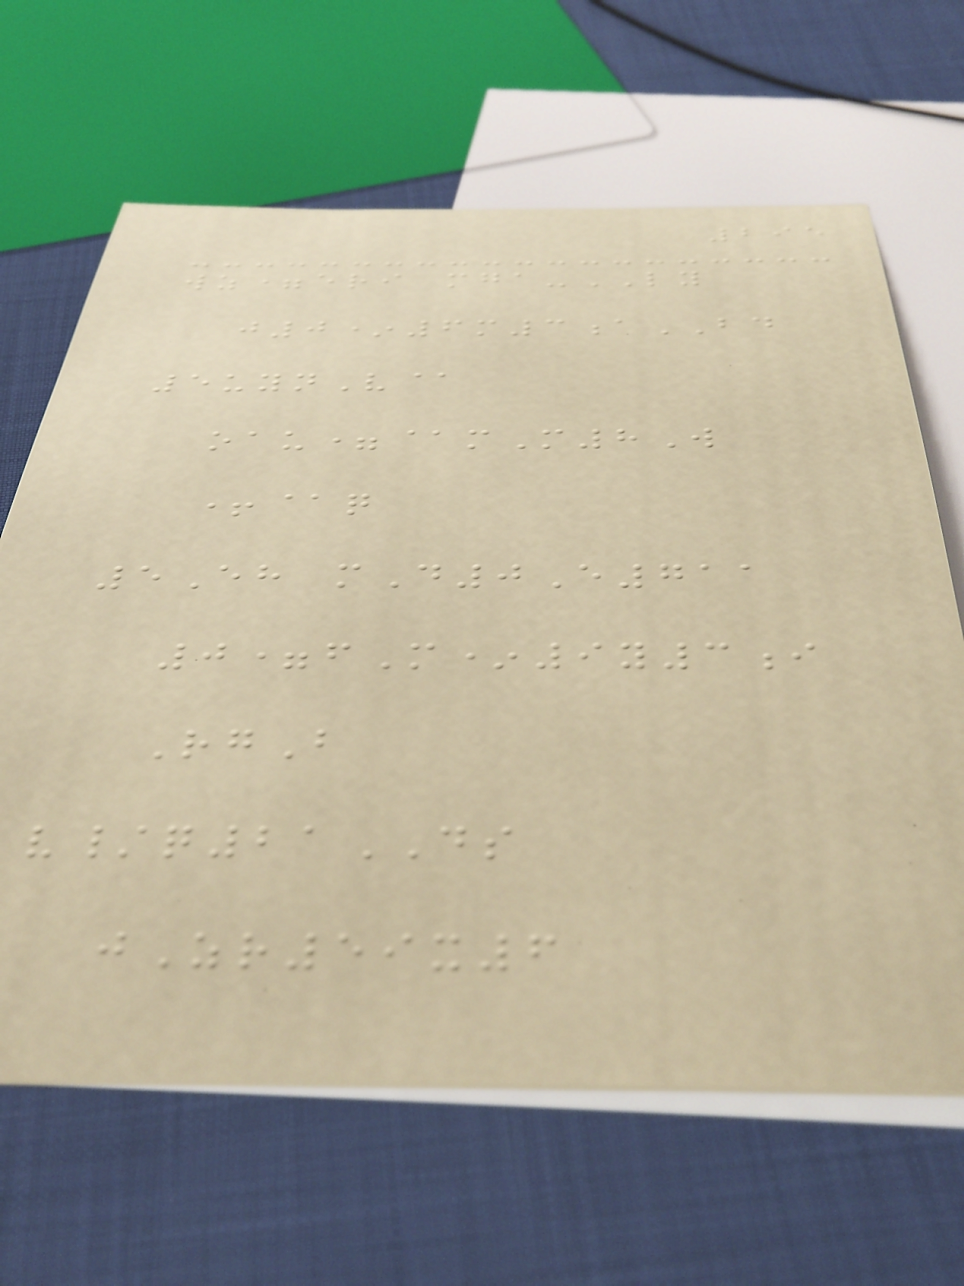295
wz=eri mga-LY
j0*6m3aBD
5uynV@
oau=@mM8W
+@q
5Eh mD0E711
0=fM*9y3i
RgB
v/q21DS
jZr59x6
